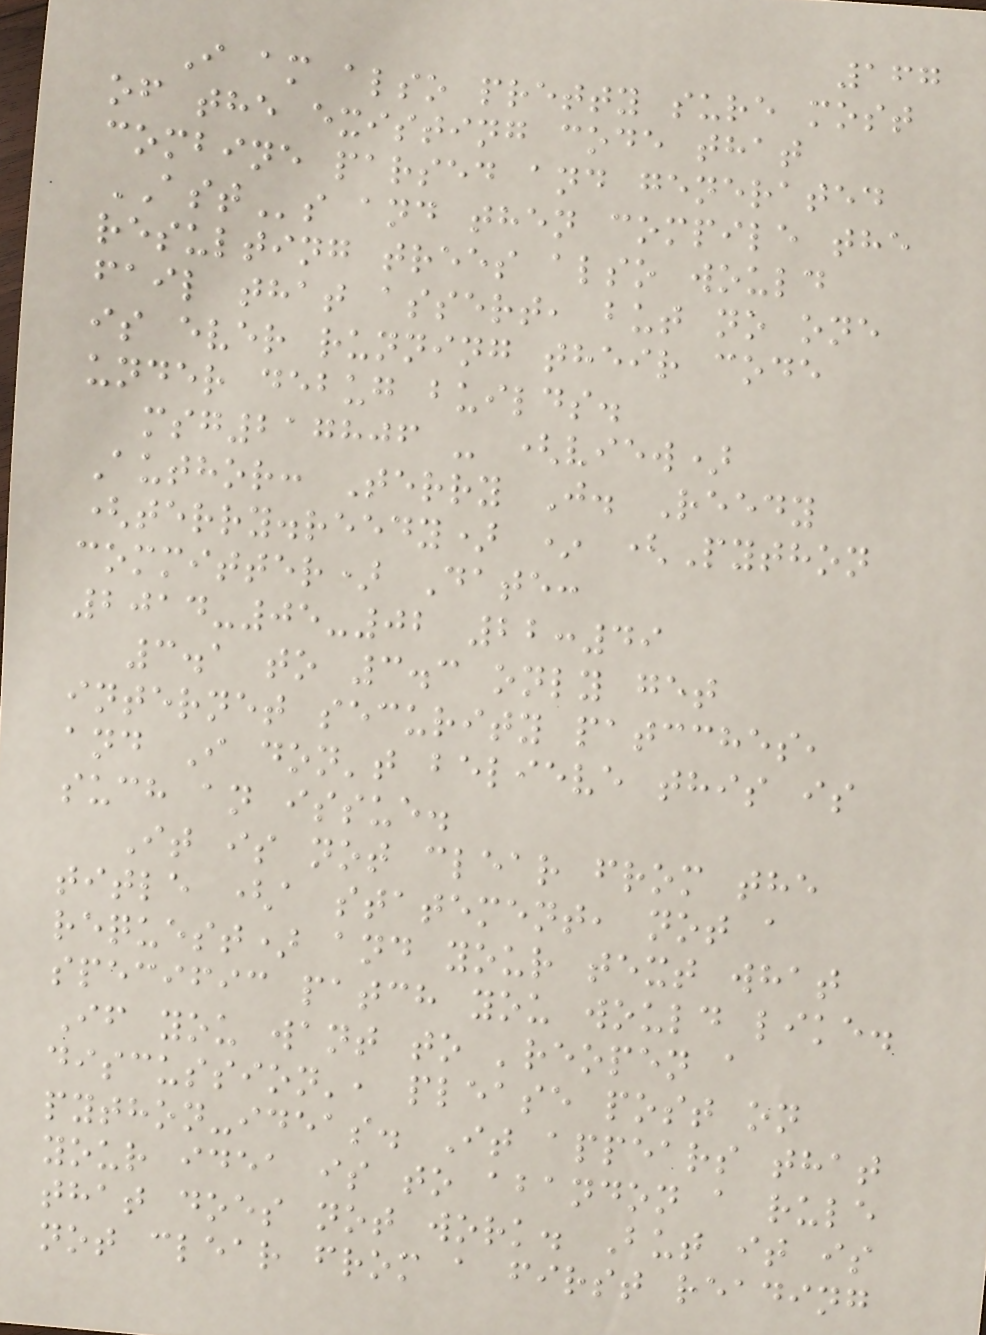167
I am also pretty sure most
of the existing code that
combine parsed and generated
ASTs and then compile the
resulting trees also would
fail that assert, but no one
is ever running their code
under debug builds.
msg217806 - (view)
Author: Terry J. Reedy
(terry.reedy) * (Python
committer) Date:
2014-05-02 22:49
3.1 to 3.3 only get
internet security patcches,
and I don't believe this is
such an issue.
It is not clear from the
title (a statement, not a
request) and your text what
specific patch you would like.
If you want to 'reopen a
discussion', please post on
python-ideas. It appears that
your idea is to abandon a rule
that does not work. But it is
not clear from a first reading
